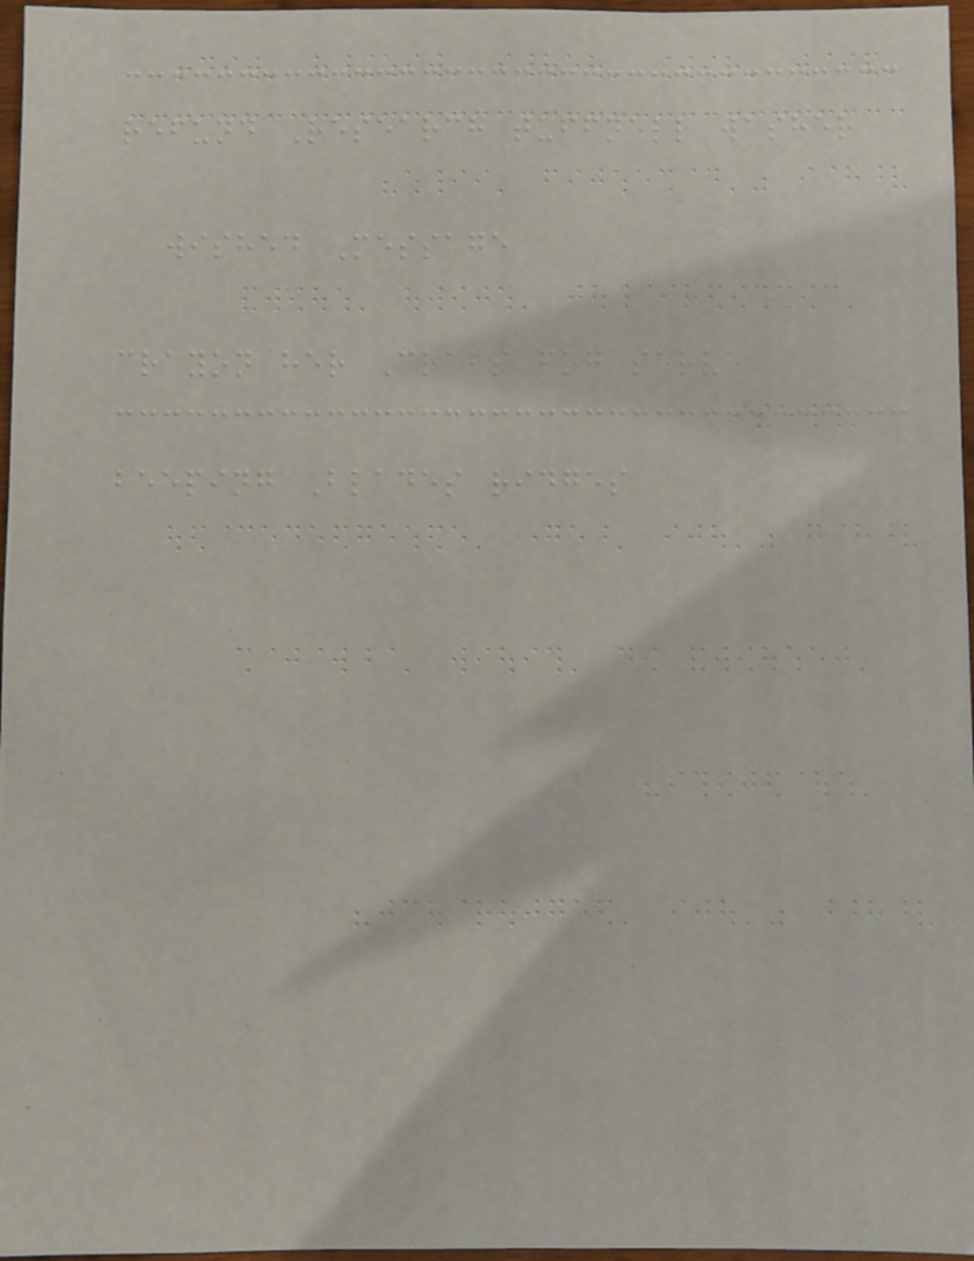refund Research tuffnell washer
wished Message
crayon her Crabs fog serve
beeping Blades ridges
